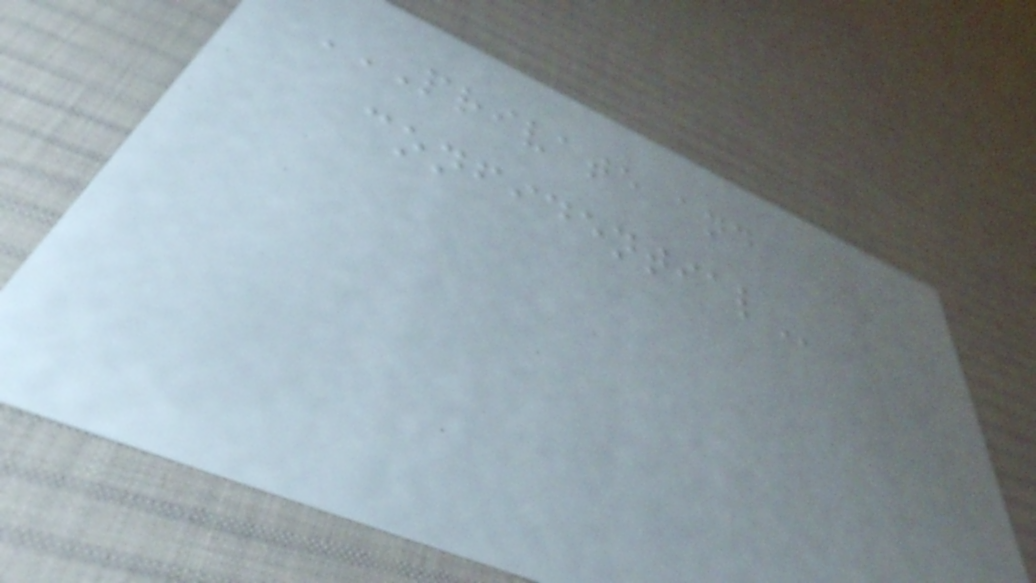PRIVATE AND
CONFIDENTIAL
